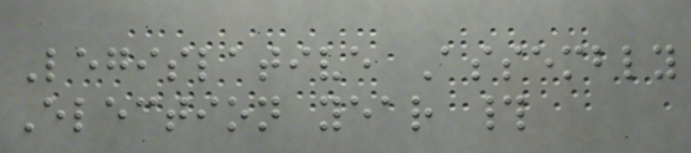Legislative Assembly
Election year #
